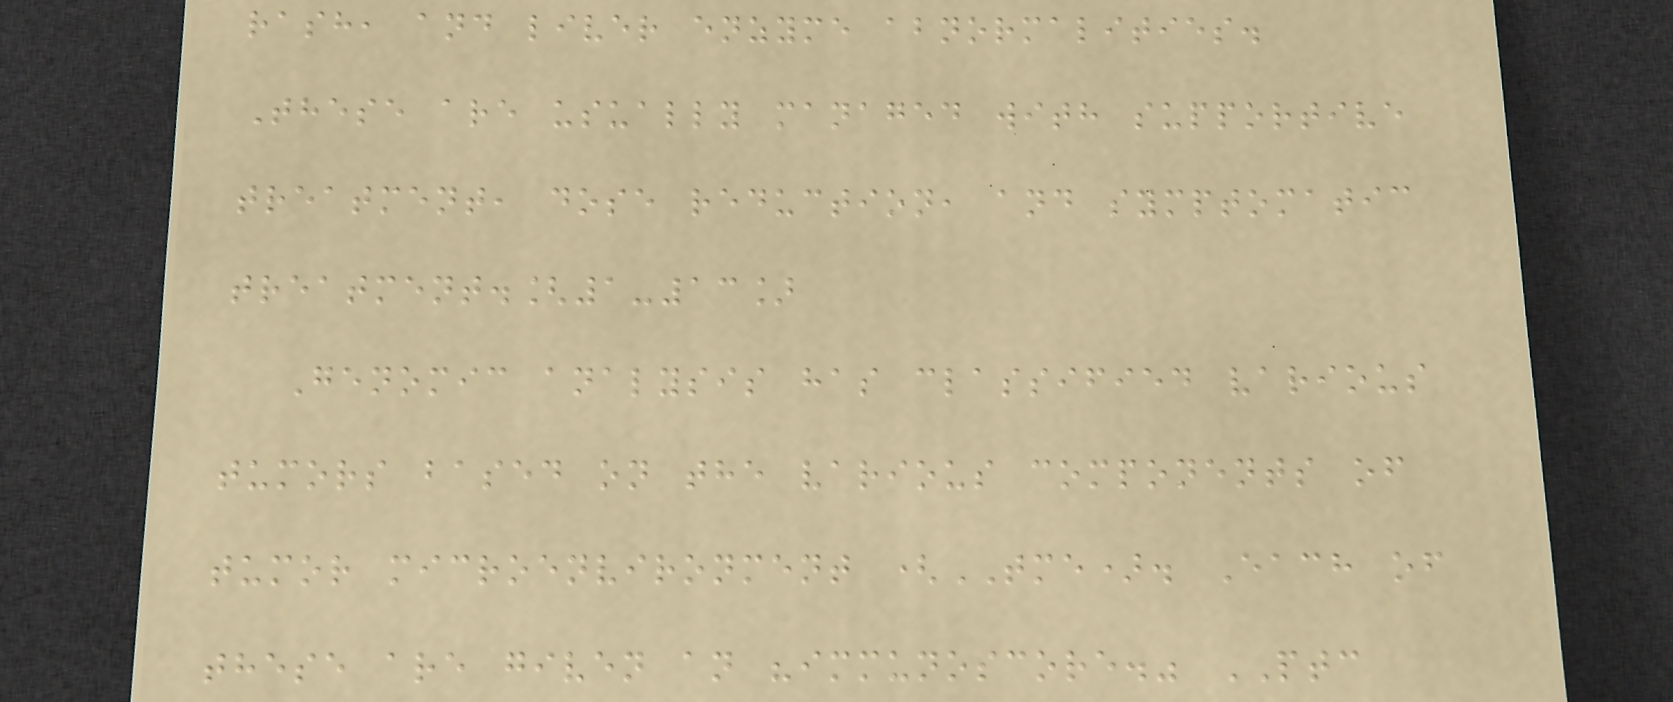rash, and liver enzyme abnormalities.
These are usually managed with supportive
treatment, dose reduction, and symptomatic
treatment.[1-13]
Genomic analysis has classified various
tumors based on the various components of
tumor microenvironment (TME). Each of
these are given an "immunoscore." PTC
